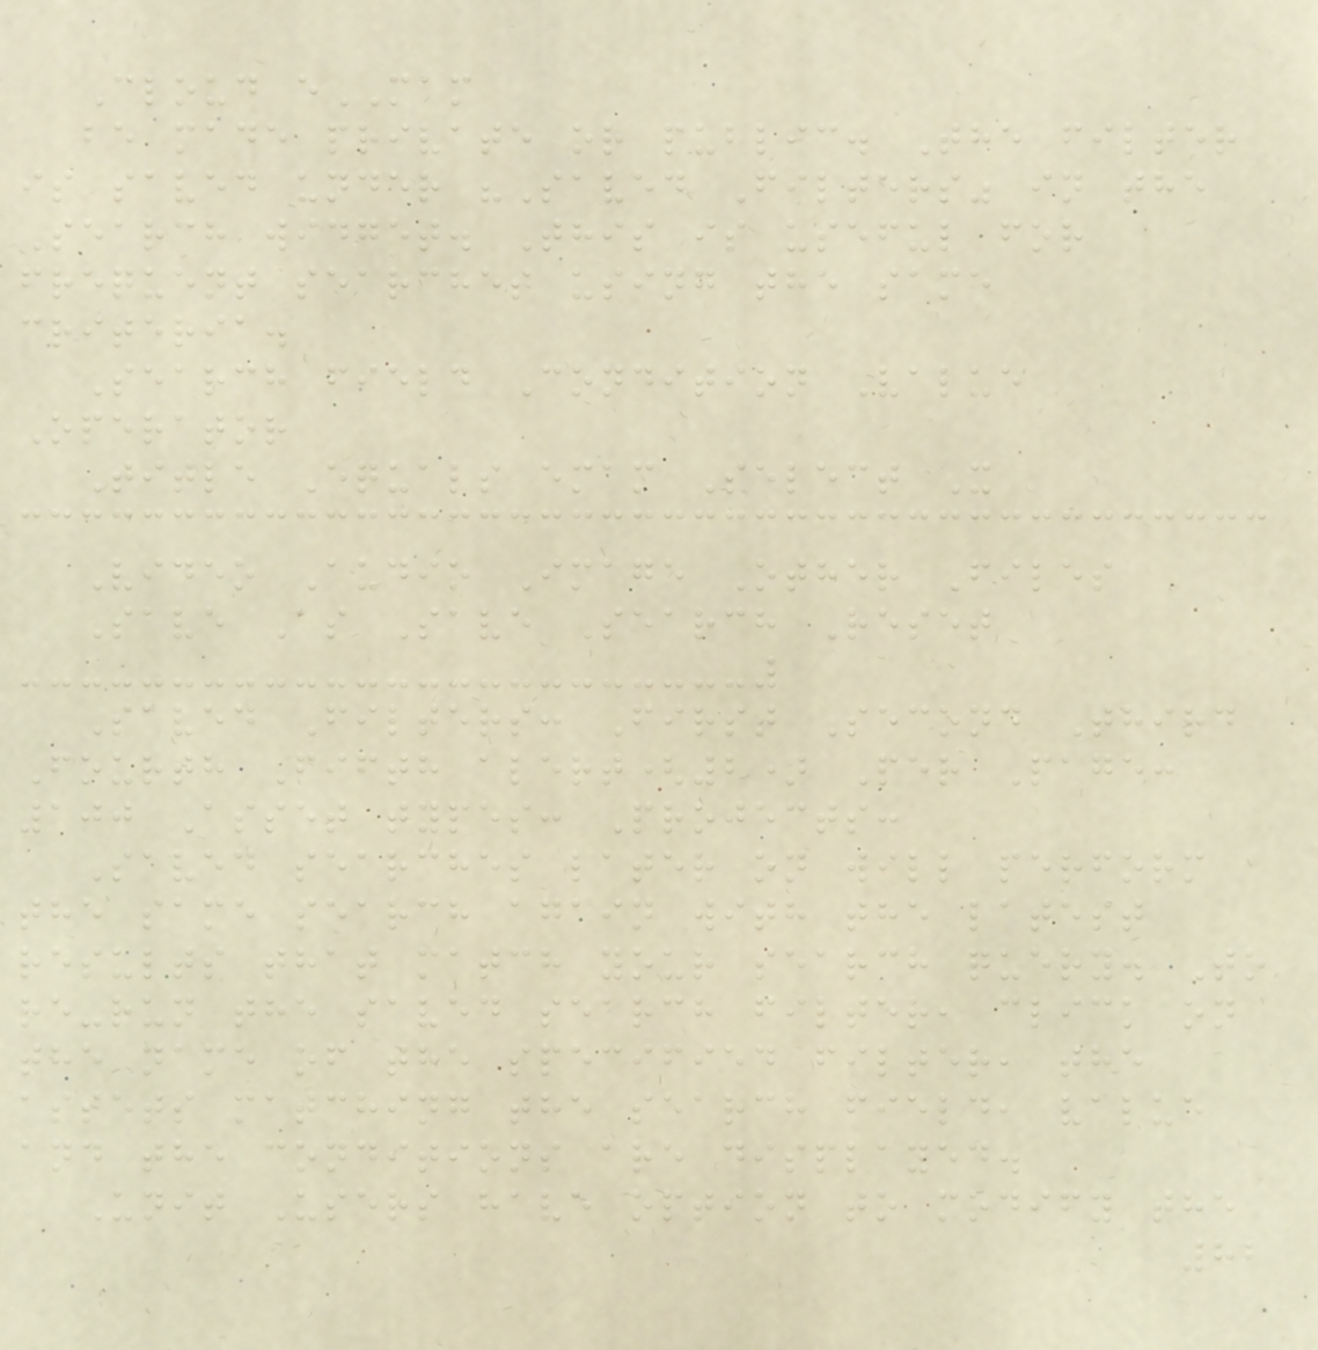Cloud eMAM
be made private or public. The filter
is saved under "Saved Filters" in the
Search widget. This is useful for
frequent searches using the same
criteria.
Search field Condition Value
Operator
Title Equals emam Select X
Video Audio Image Other Files
Save As Save Search Reset
Saved Filters: First Second Third
Fourth Fifth alert(2) Per Page:
100 Asset types: Projects:
Saved searches later on will perform
the same search again with the latest
results that match your search query. To
re-run the saved search filter, click on
the name of the specified filter, the
assets matching the search field, value
and the conditions are displayed.
Unit Users have option to modify the
82
